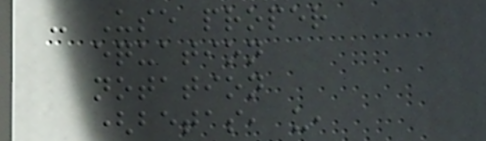- Use proper
equation
notation
(betas, u,
